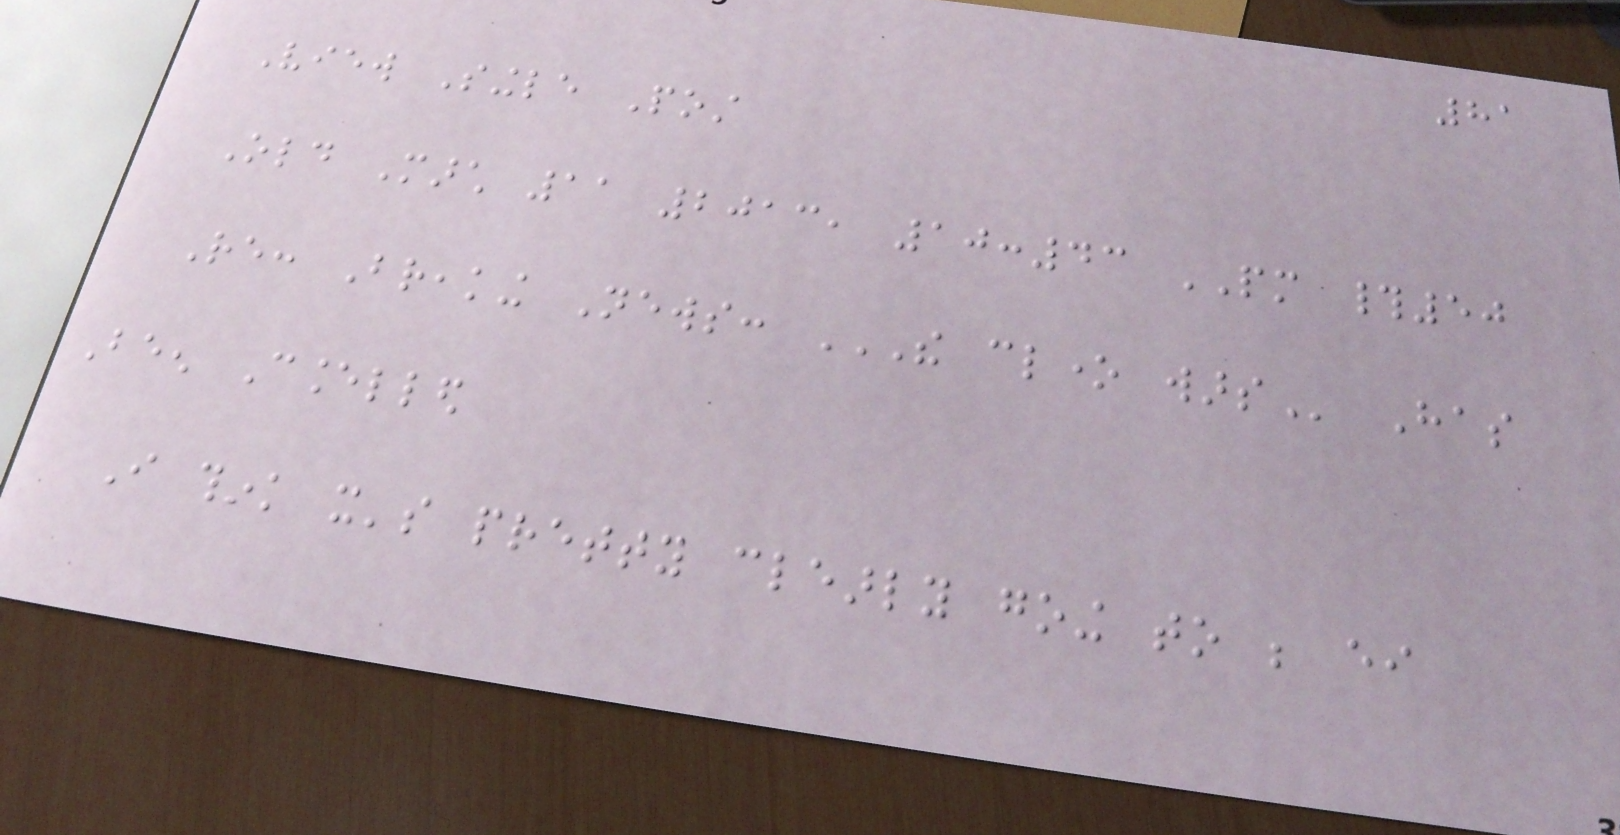81
View Single Post
Old March 11 2013, 10:43 PM #50
Re: Breaking News: THE CLONE WARS Has
Been Cancelled
I think it's pretty clearly going to be either
